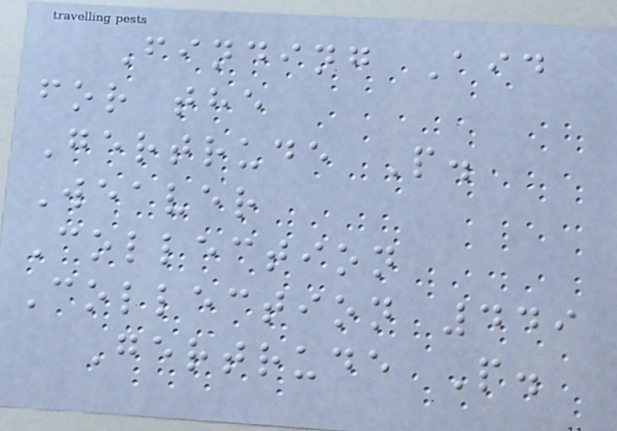Finding Aid
for the
Gertrude P.
Weaver
Collection
Collection 449
Gertrude P.
